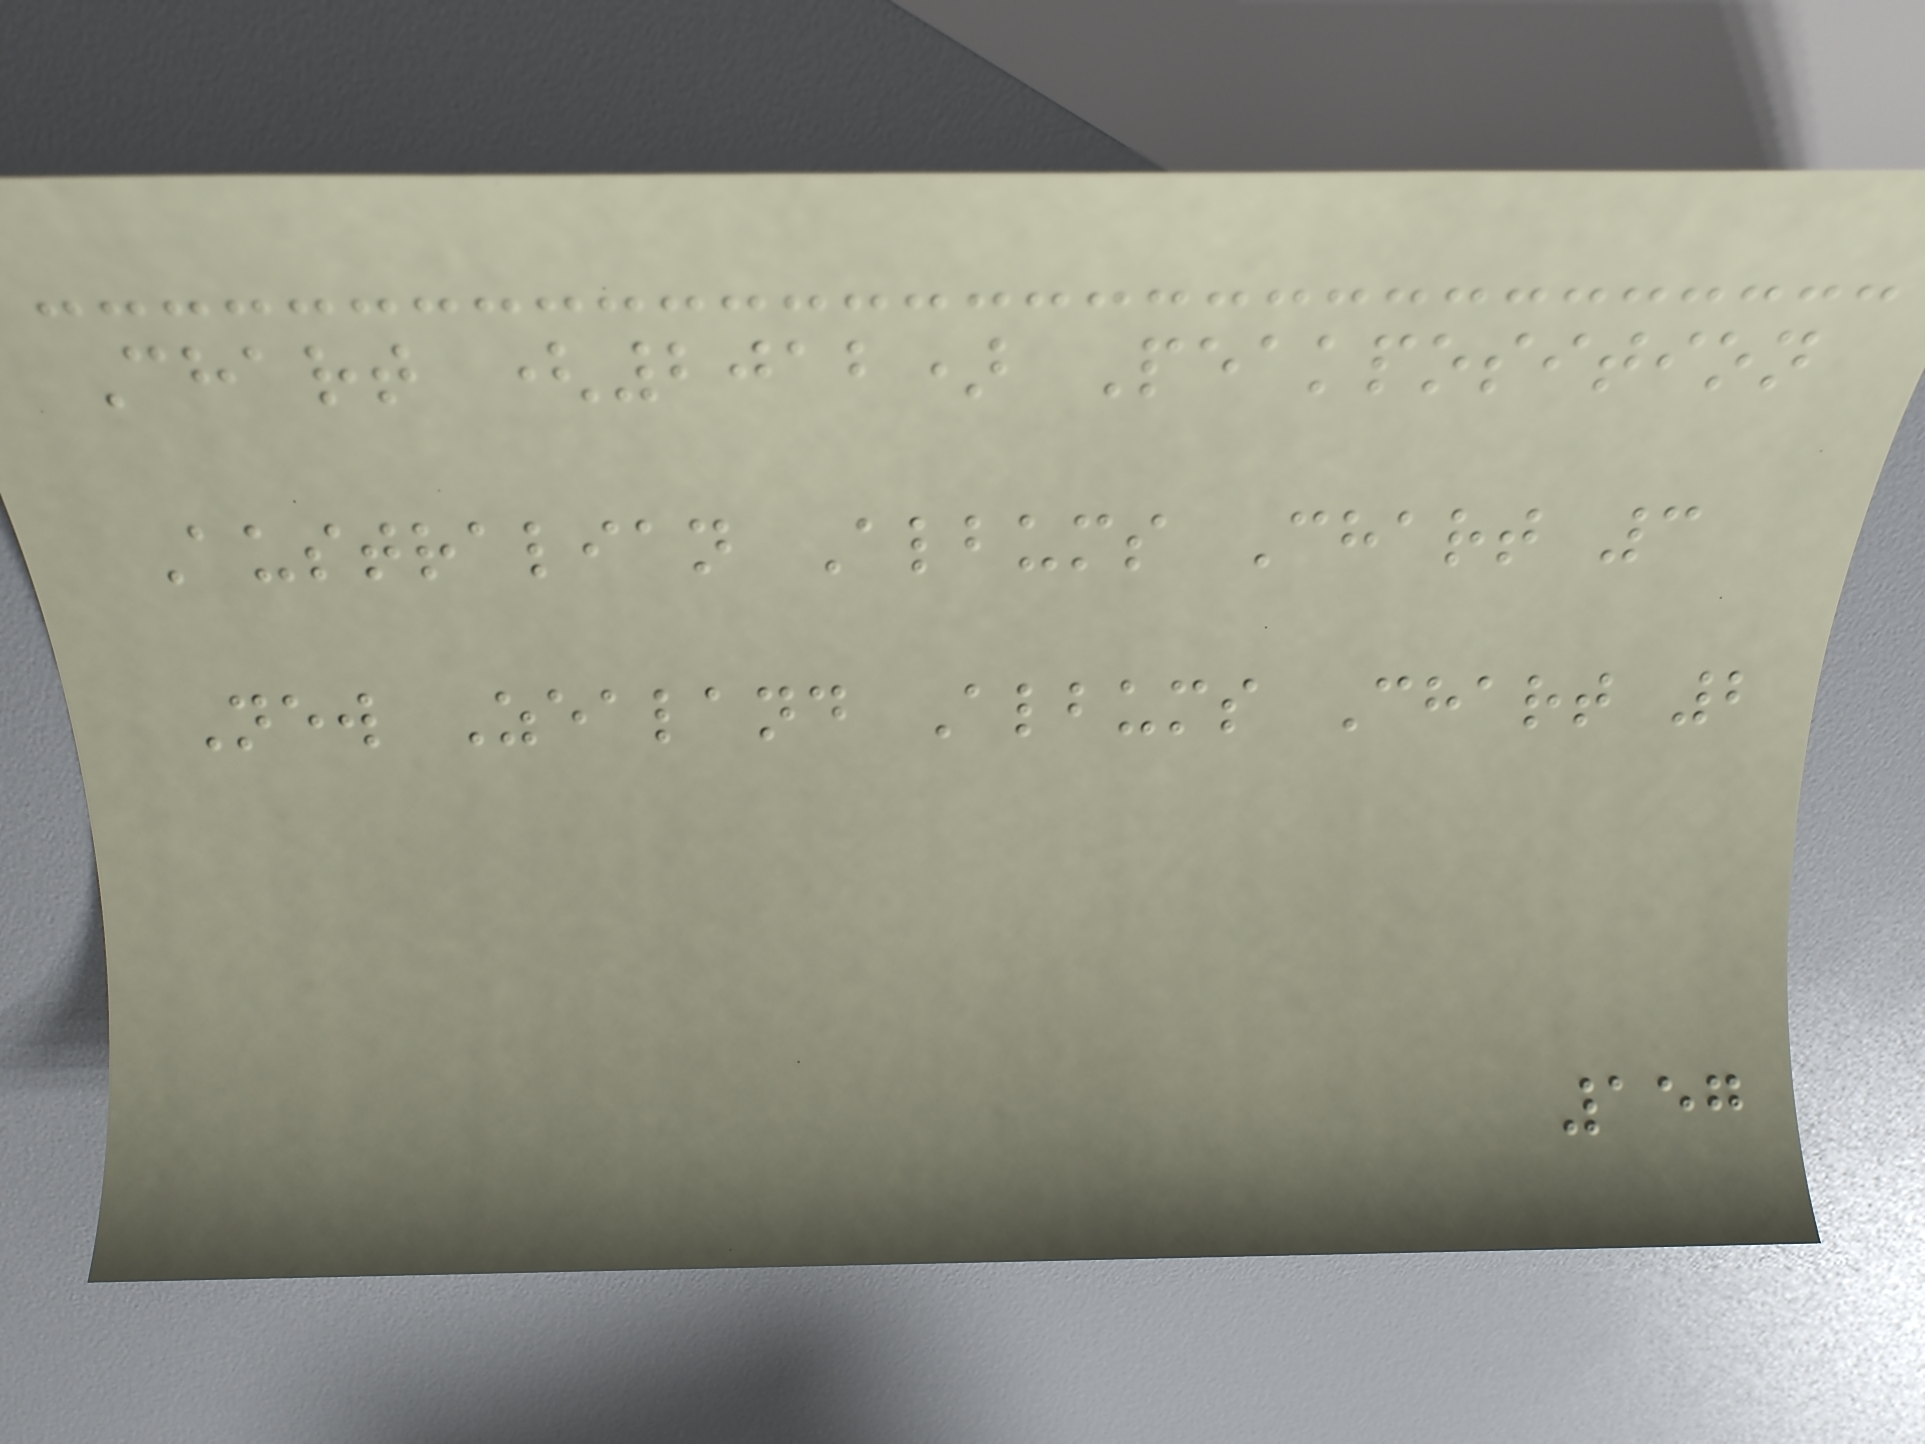Chart (2012) Peakposition
Australian Albums Chart 3
New Zealand Albums Chart 2
157
